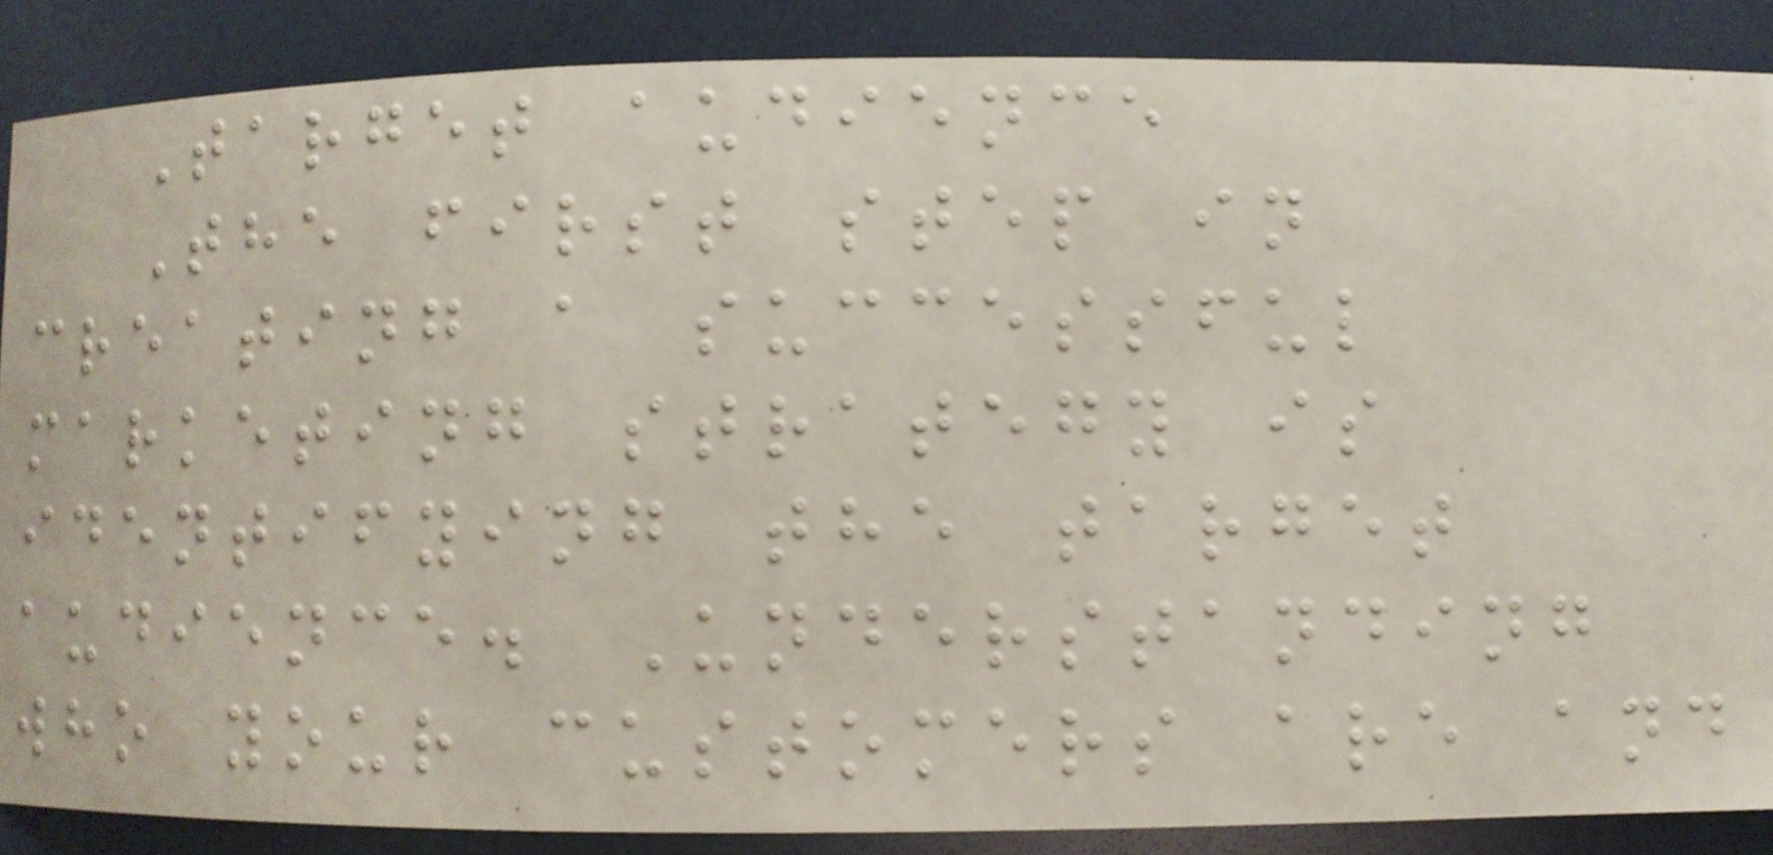Target audience
The first step in
creating a successful
marketing strategy is
identifying the target
audience. Understanding
who your customers are and
